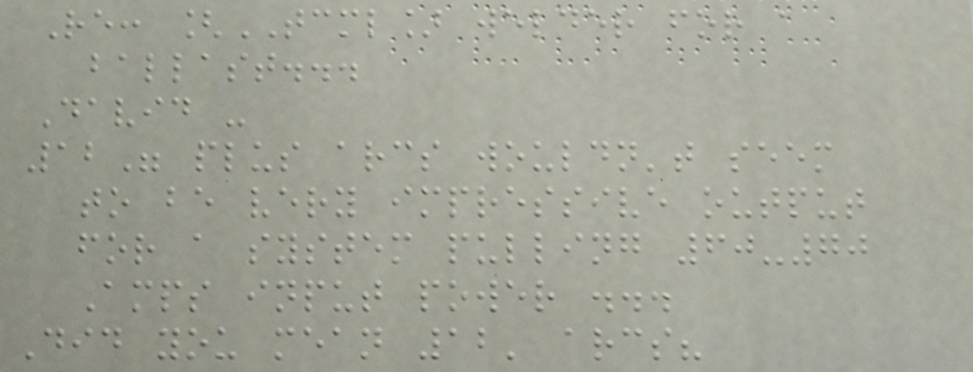Re: [TCML] welder for a
ballast...
David -
12" plus arcs wouldn't seem
to be very impressive output
for a system pulling 60-70
Amps input power ...
Did you mean 12' arcs?
